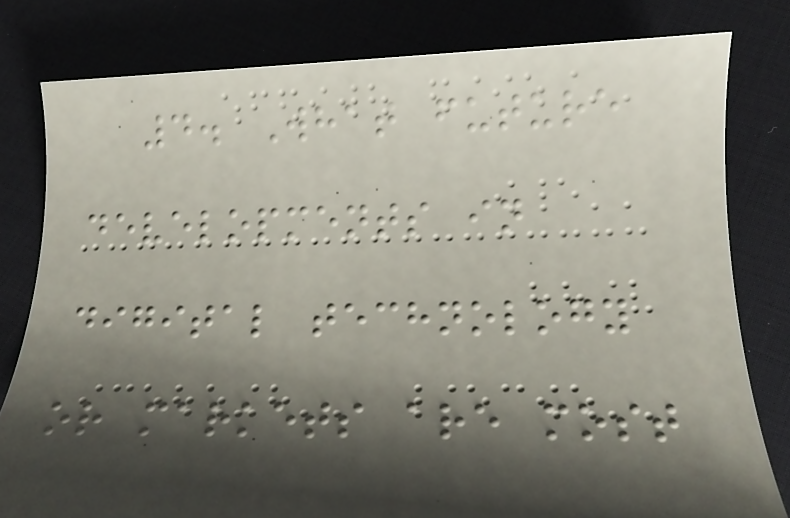4. What future
developments in
digital technology
or markets are most
